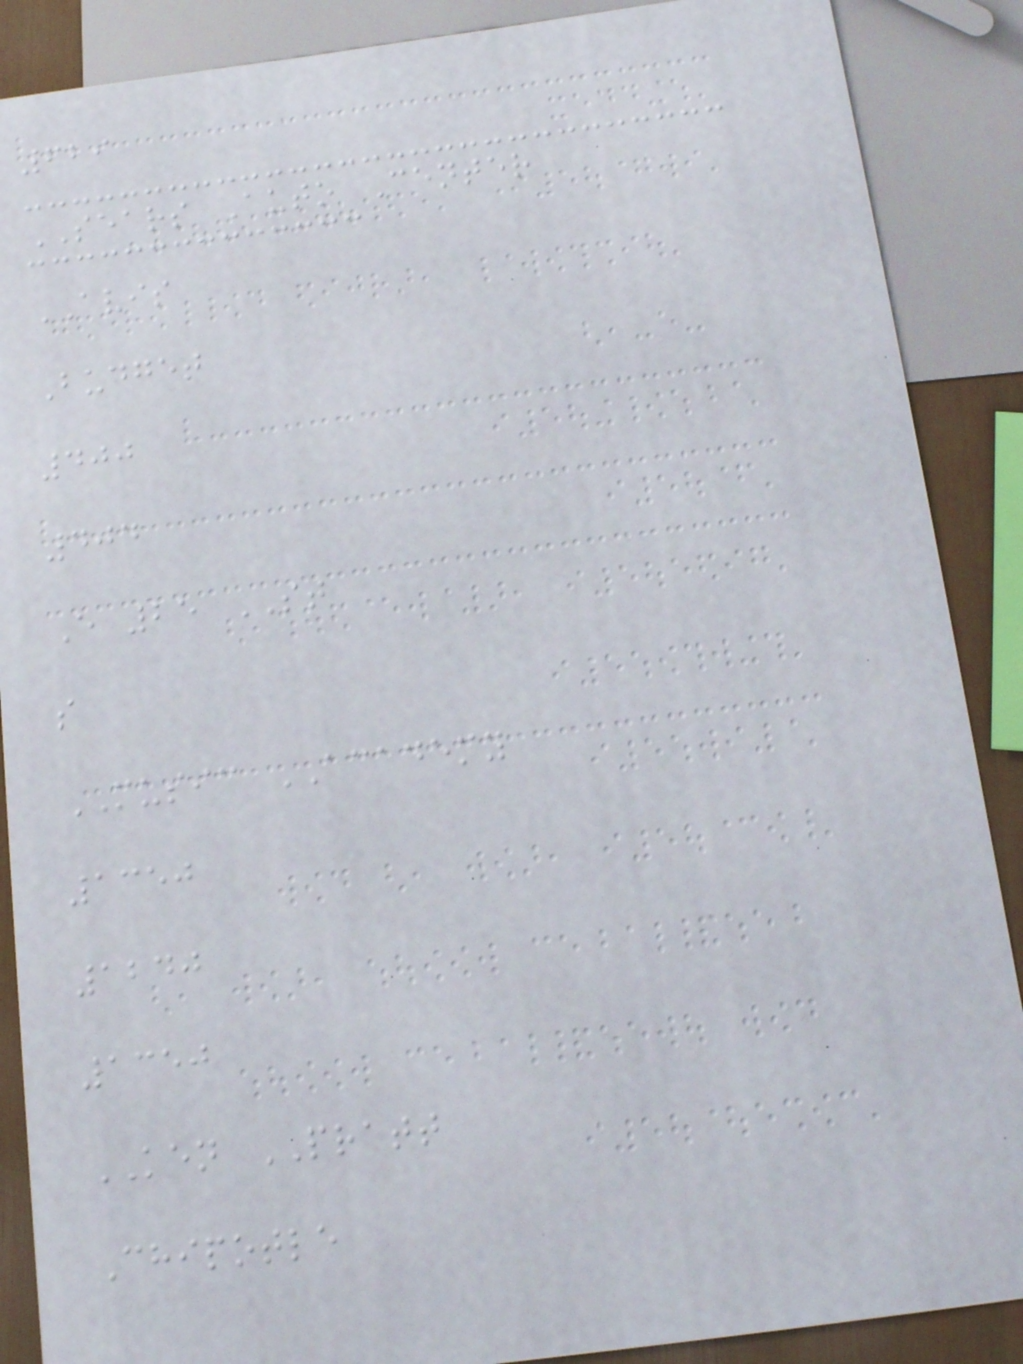629
SEARS Auto Center
AVIS
Budget
400
404
E 25 ST
s
MUSIC ACADEMY
1350
1240
1350
KEN PRATT
Chipotle
